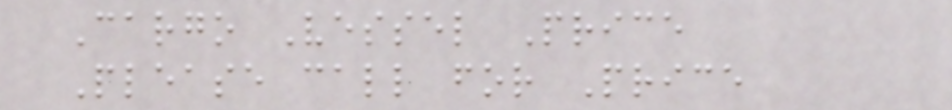Cargo Vessel Price
Please call for Price
